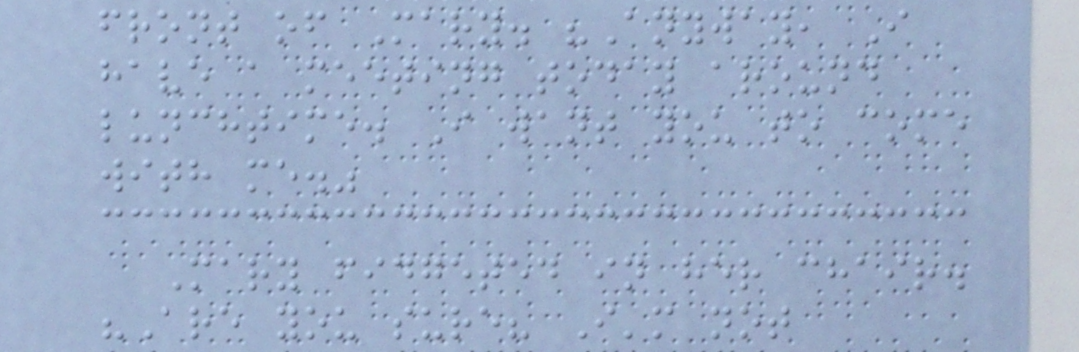front of Mary. "Anyway, I
have a meeting today around
lunchtime. I want you to come
with me."
Mary fidgeted in her chair.
"Are you sure? I'm not
